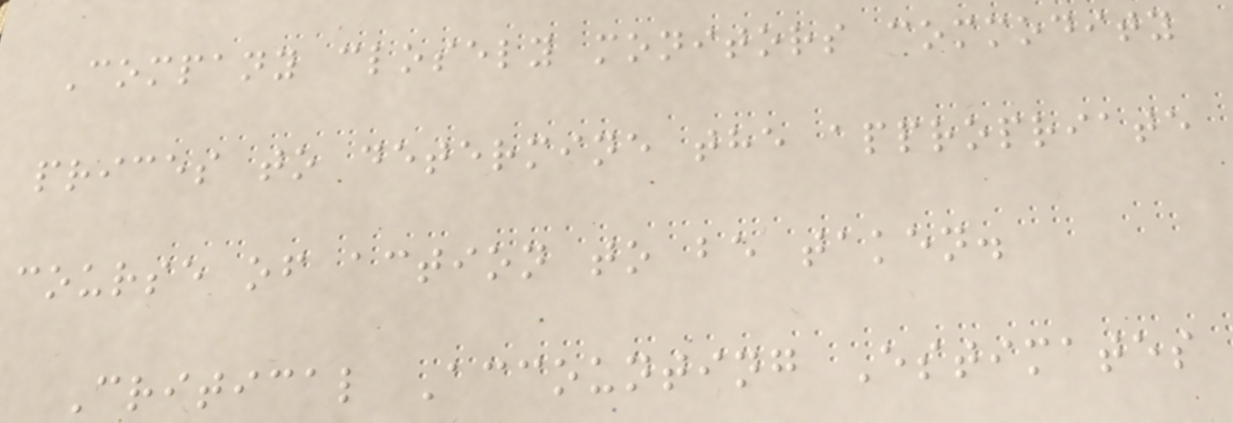Company closely monitors commodity
prices to determine the appropriate
course of action to be taken.
Critical Accounting Estimates
